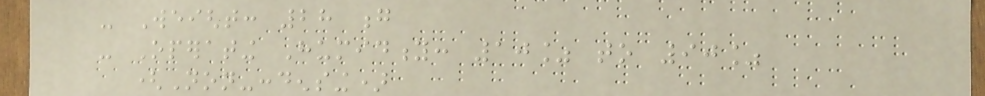- Weight: 28 g
- Operating Humidity: 10% to 90%
(Non-condensing)
